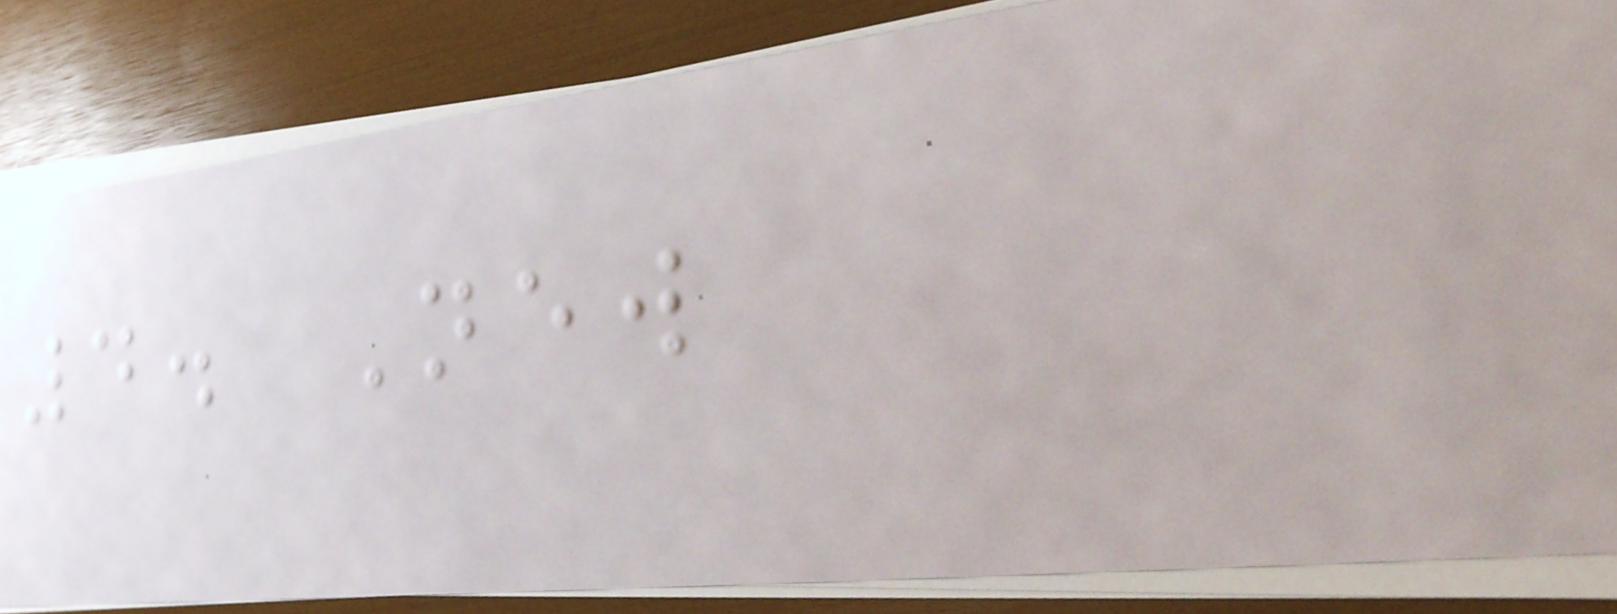4. New
